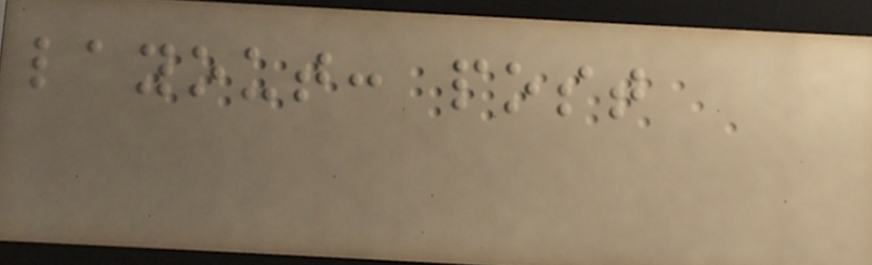layout: post
